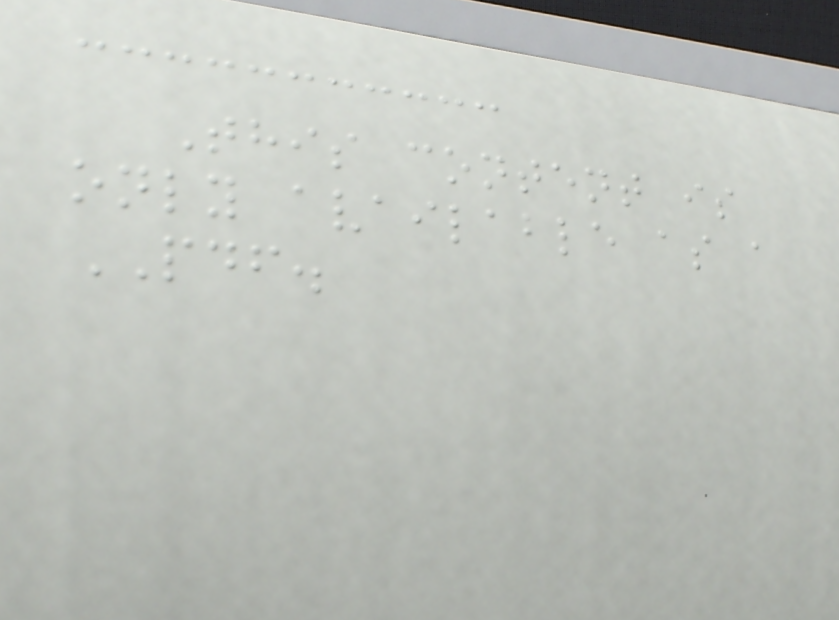This content is
only available as a
PDF.
